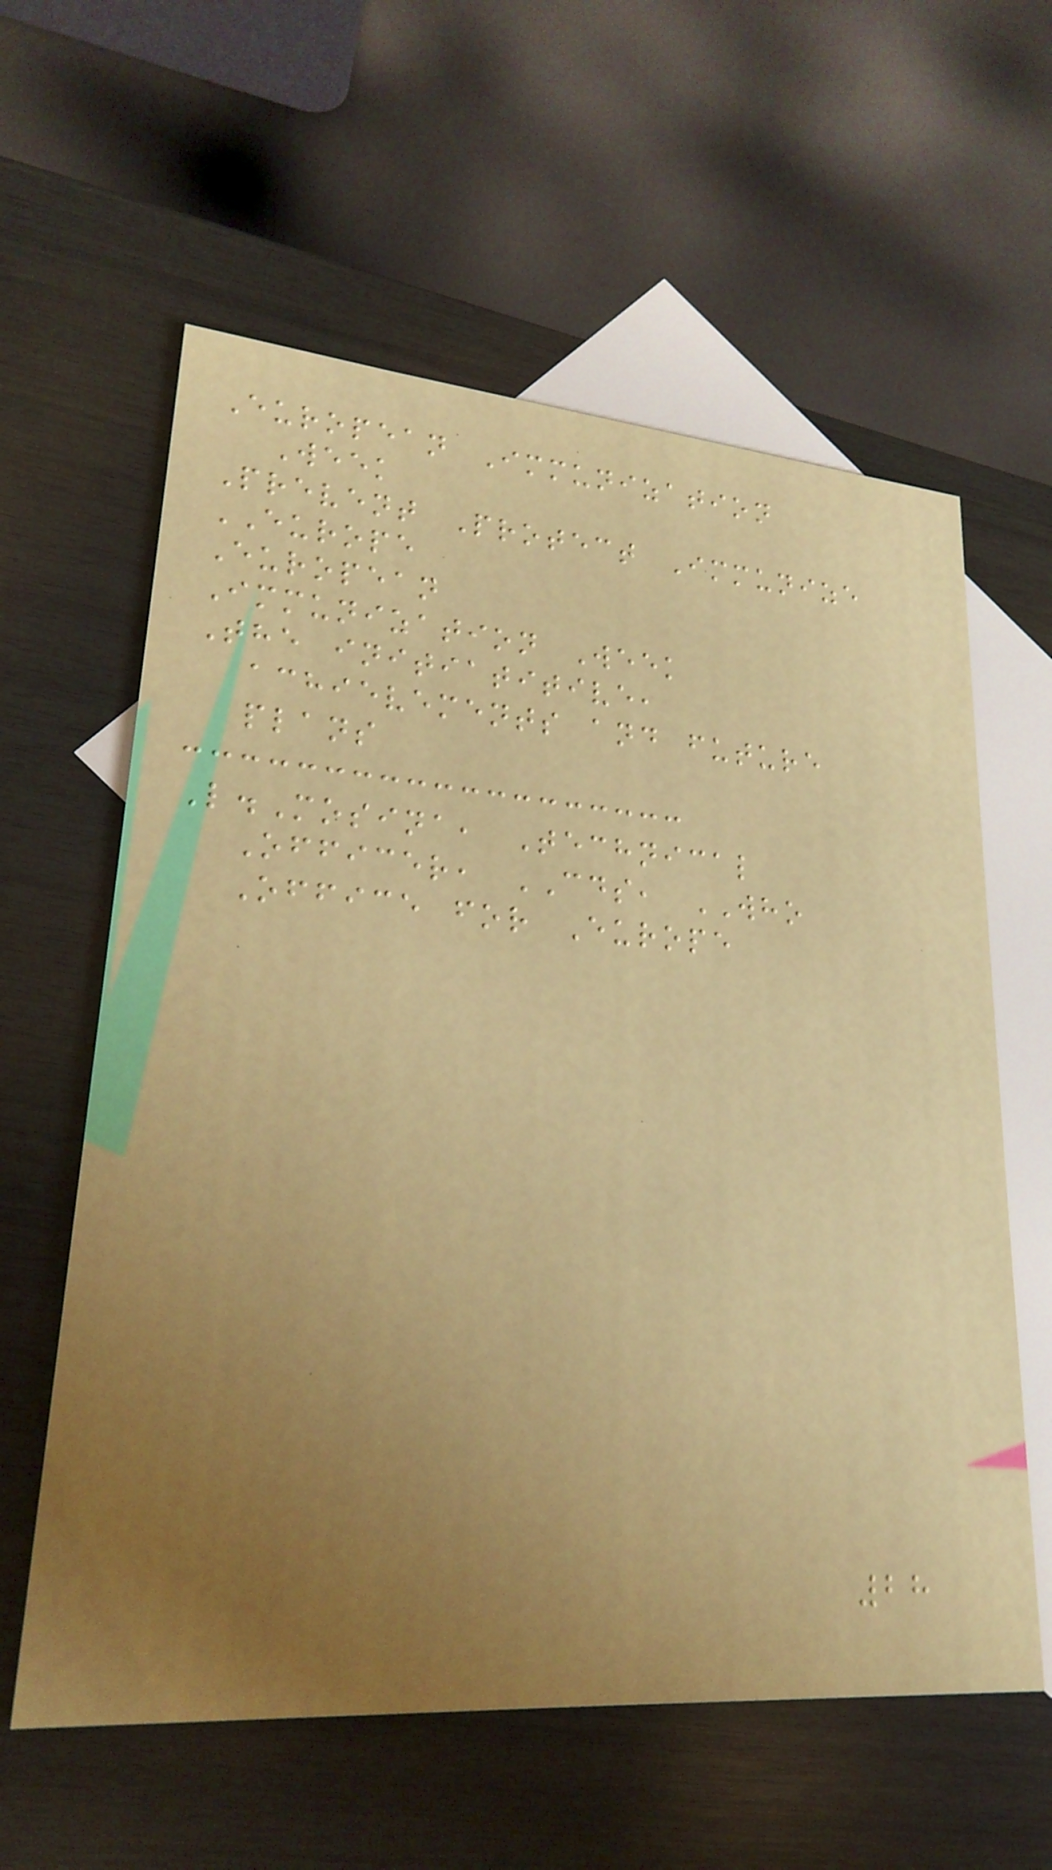European Immunization
Week
Prevent Protect Immunize
EUROPE
European
Immunization Week
The initiatitive,
achievements and future
plans
L.Mosina, Technical
Officer, CDS, WHO
Office for Europe
28
